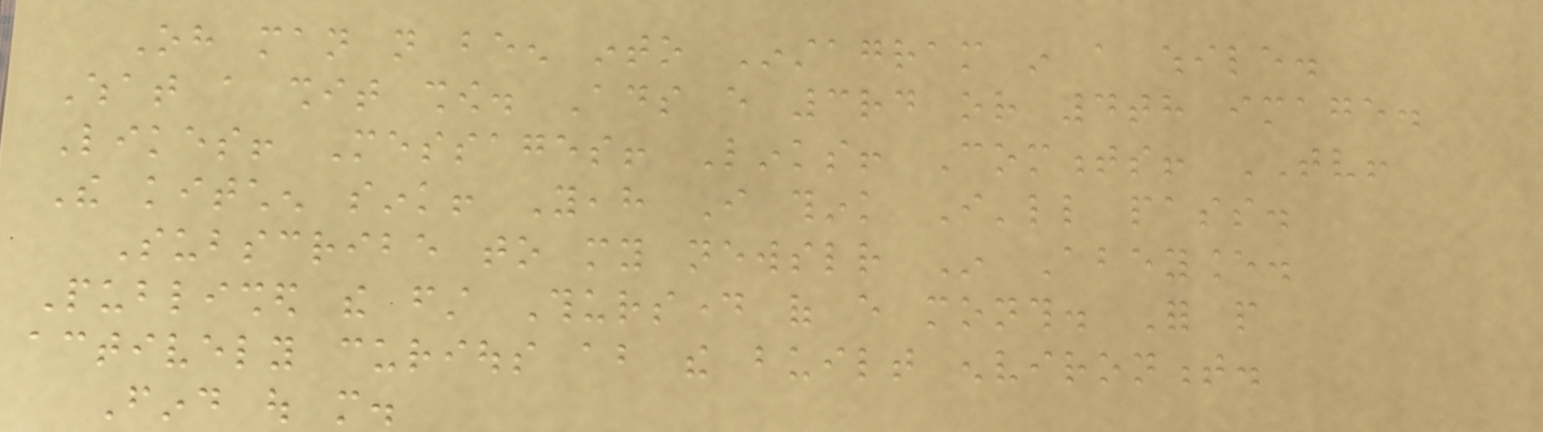Oh man not been into Instagram in a while.
What a shit show. Ads every 3rd or 4th image.
Likes! Messages! Links! Comments! TV!
The kitchen sink! Yeah I think I'll pass.
Subscribe to my newsletter In Abeyance.
Published the first Thursday of every month. For people
actively curious about the built environment.
Find out more.
